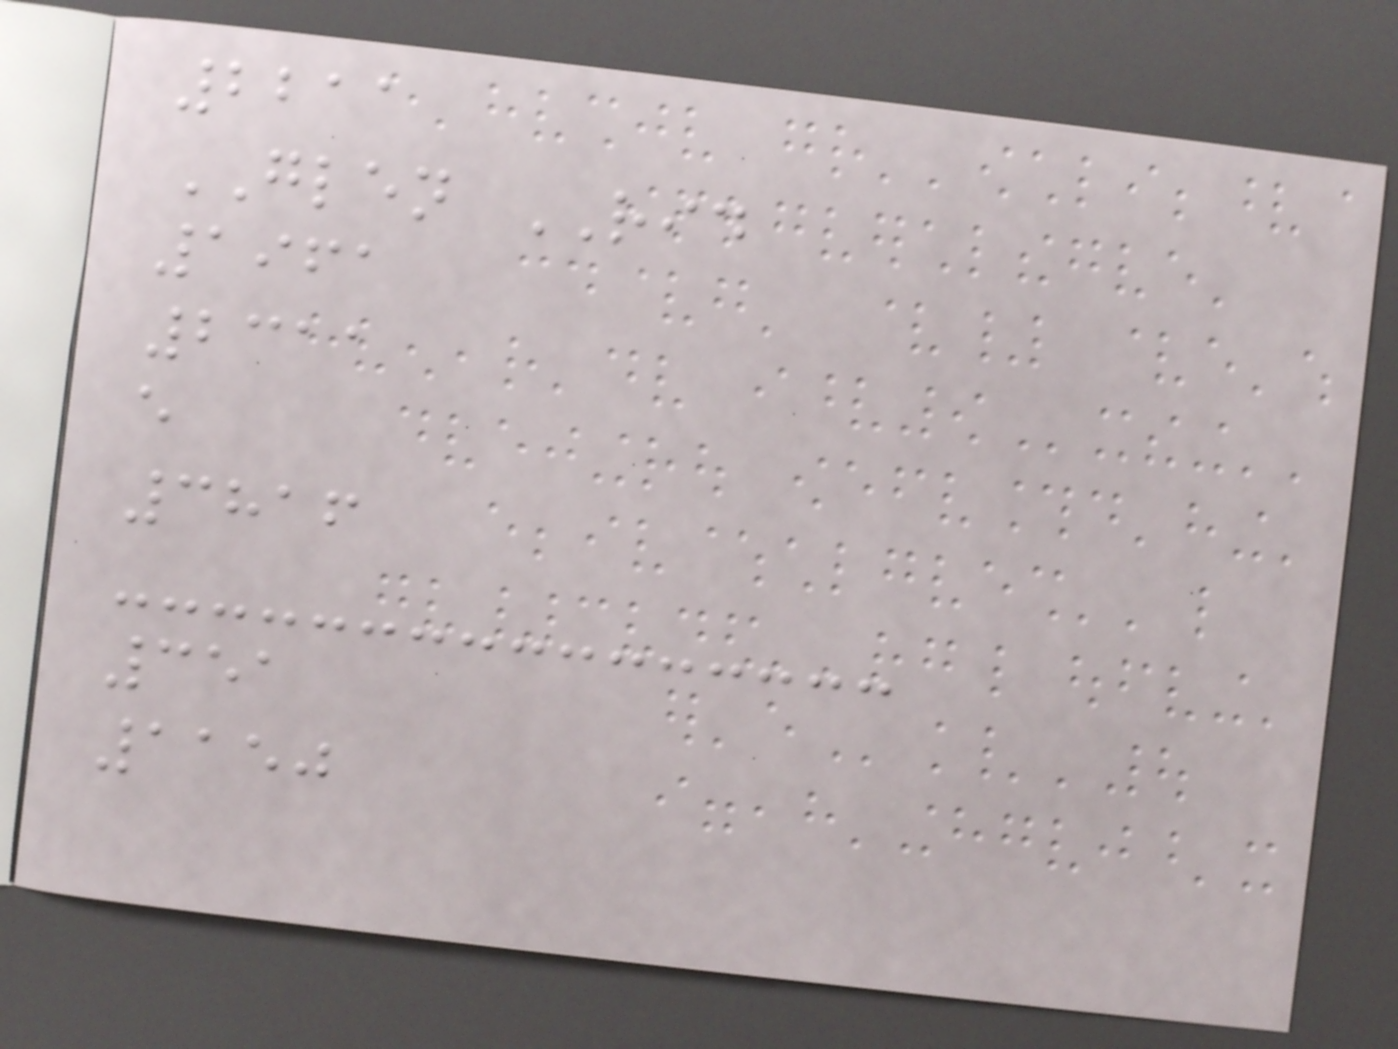2211
GLEN RID
1961
2311
e
3816
351
1150
